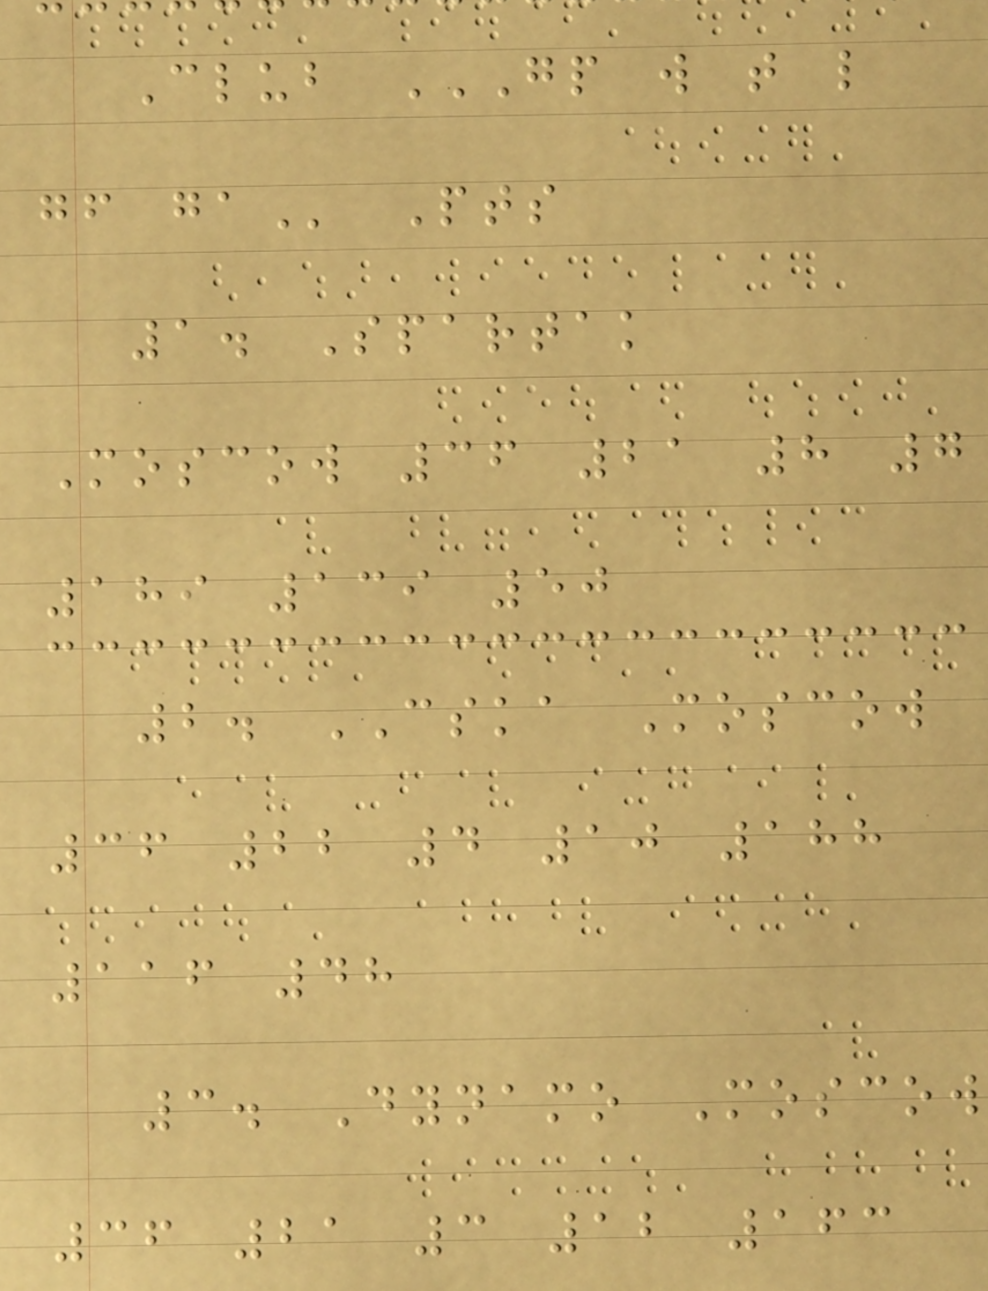Club GP W T L
GF GA Pts
1. Spartak
Moscow 36 21 8 7
189 139 50
2. CSKA Moscow
36 22 4 10 188
116 48
3. Dynamo Moscow
36 21 3 12 163
